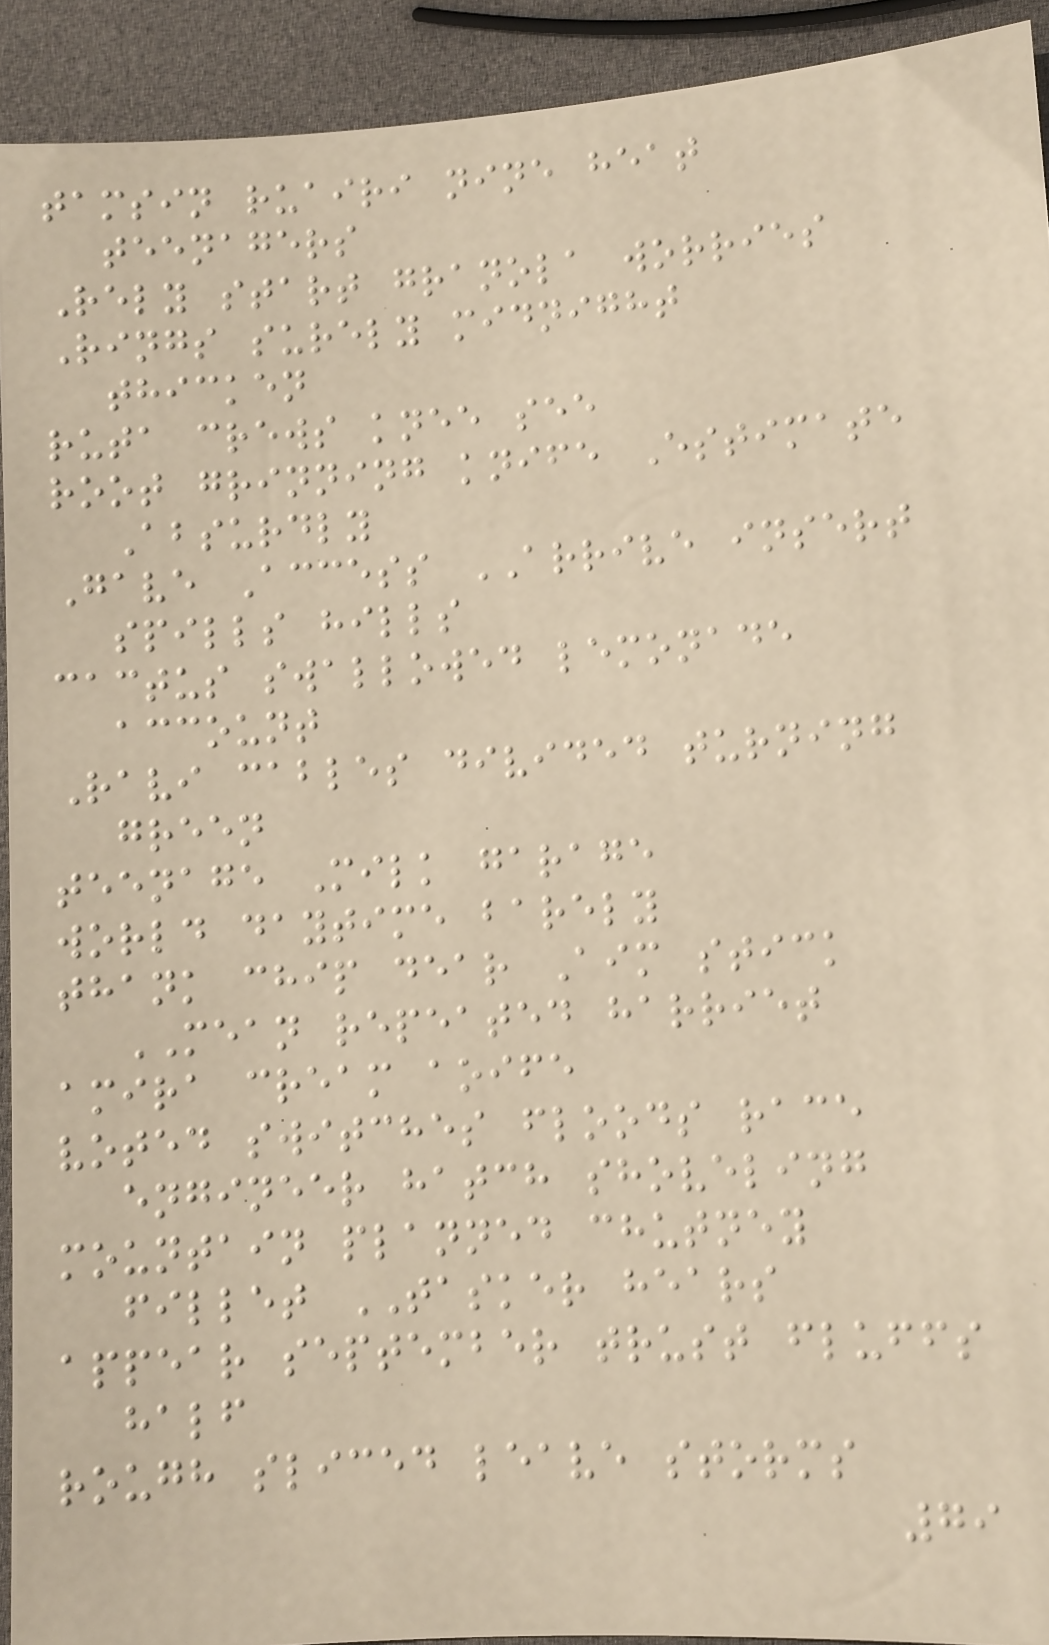tamsin ruairi nine heat
teenagers
Rely start granola worries
Rings surely midnight
thicken
ruta crews knee see
root grinning knife Estimate
Absurdly
Gave Access ARRIVE insert
spills hills
cactus swallowed lemonade
account
Ravi cables divided turning
green
teenage Milk garage
world daytime barely
thank chip dear Aim stick
MEAN repeated harriet
amira cream aoife
voted switches floods race
engineer hatch shoveling
mountain planned chutney
fillet TASKER hears
appear september trust fluffs
half
rough sliced leave storms
79
